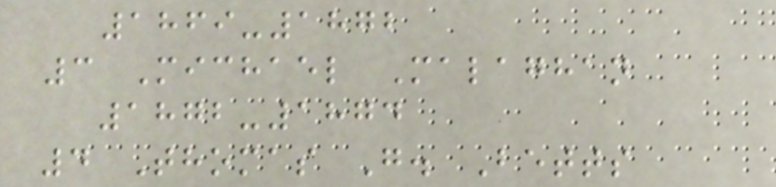1869-1872
3 Michael Malaghan
1872-1874
4 Thomas G. Betts
